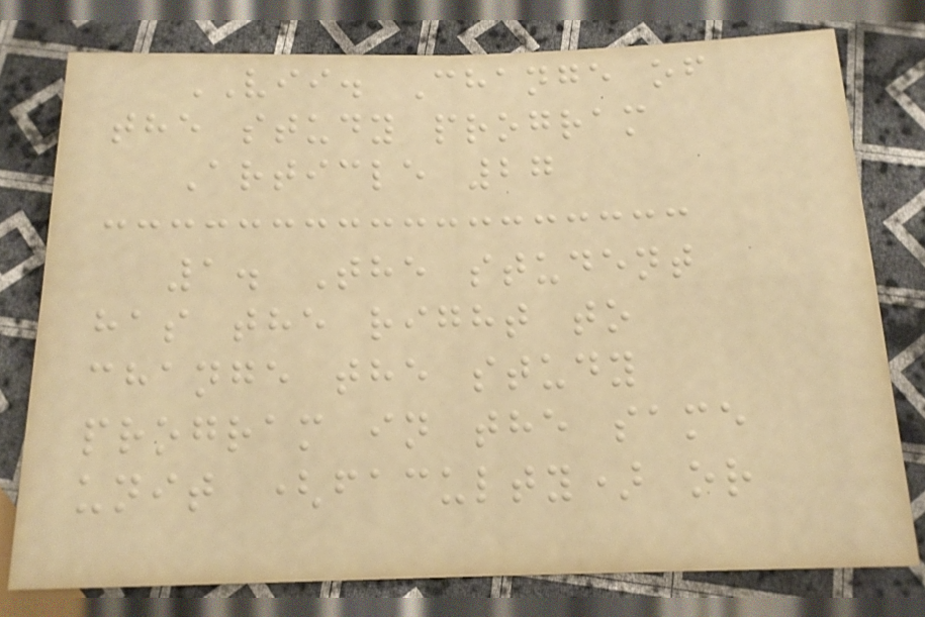VII. Change of
the study program
Article 27
1. The student
has the right to
change the study
program in the same
unit (faculty) or
